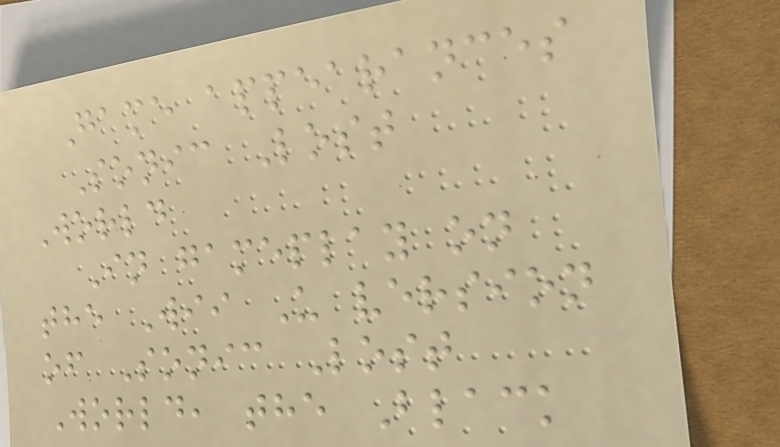Game appearances
Sonic Lost
World
In gameplay on
the Wii U version
of Sonic Lost
World, the Black
